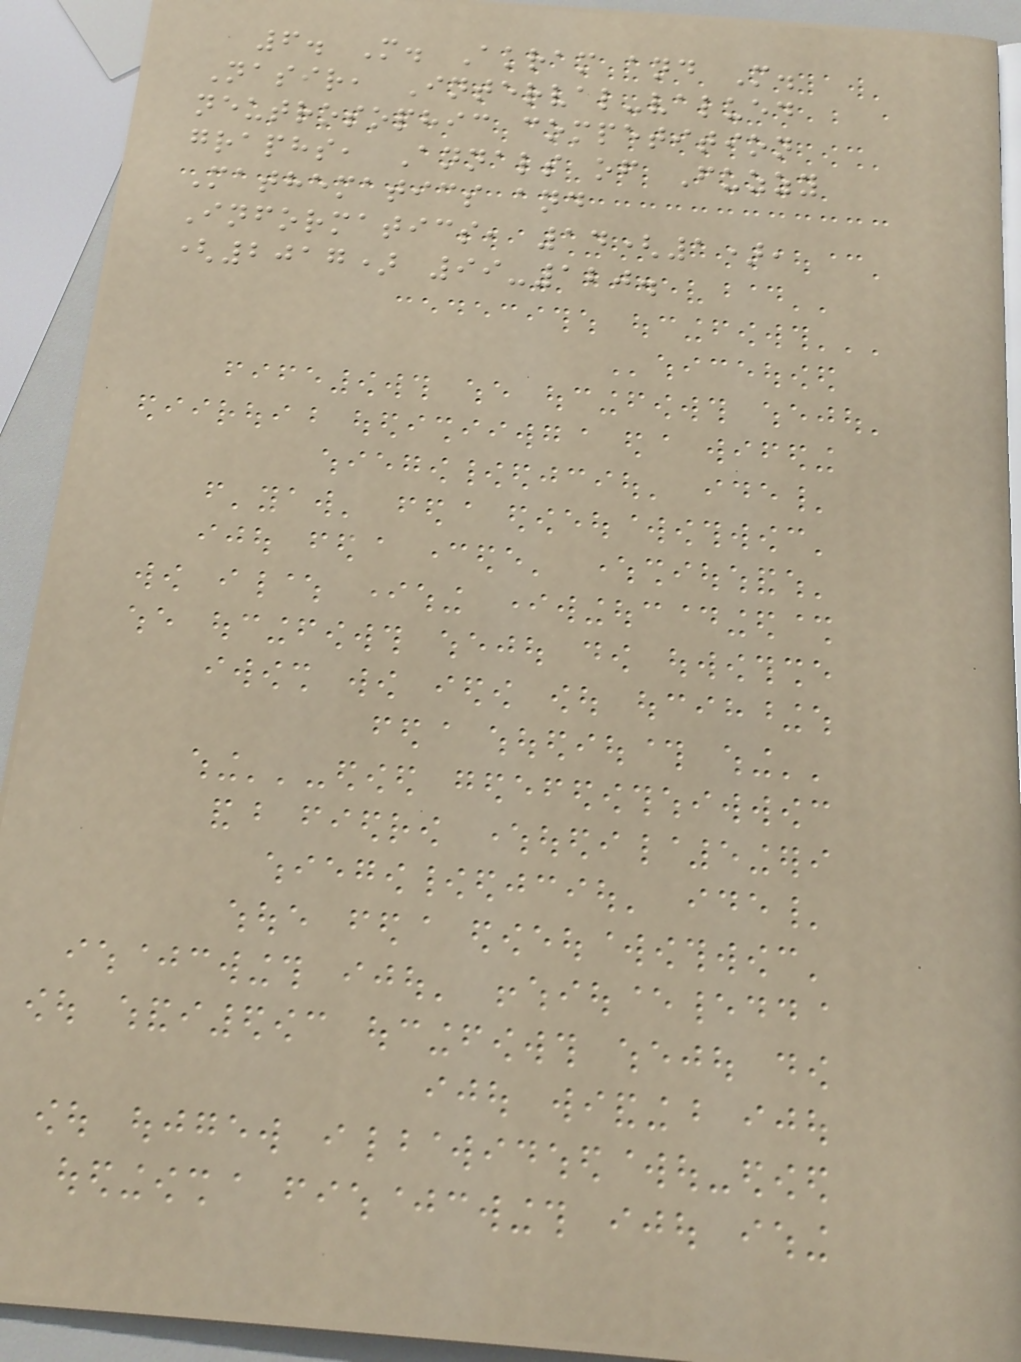6. M. Akram and M.
Nasir, Interval-valued
neutrosophic competition
graphs, Annals of Fuzzy
Mathematics and
Informatics, 14(1),
(2017) 99-120.
